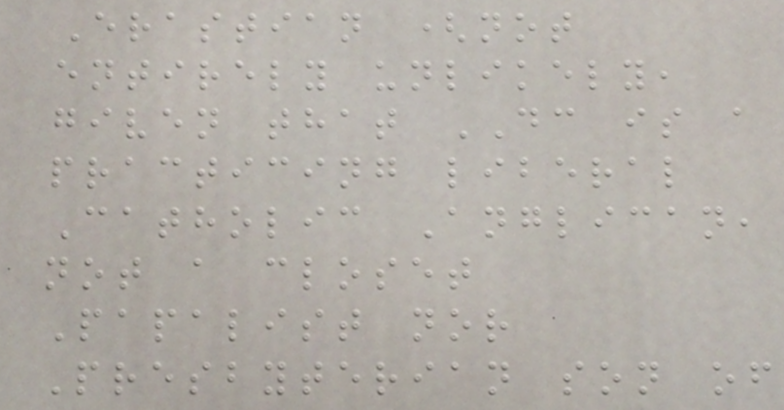Erastian (not
entirely unlikely,
given that DC is a
practicing liberal
Catholic Anglican,
not a closet
Papalist nor
Presbyterian son of
